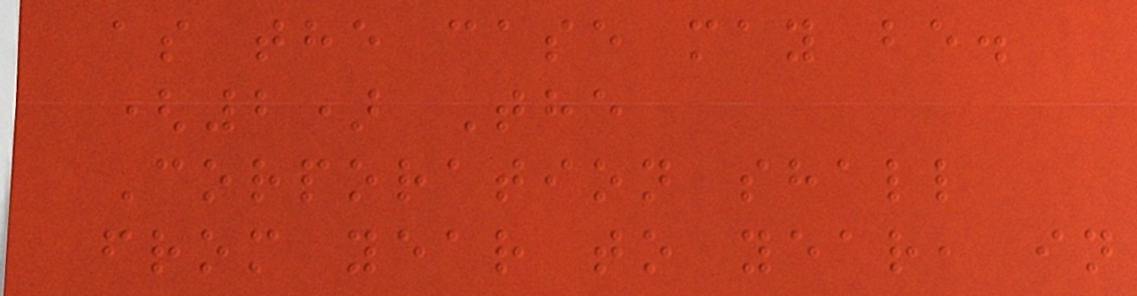as the case may be.
(2) The
Corporation shall
from year to year, in
